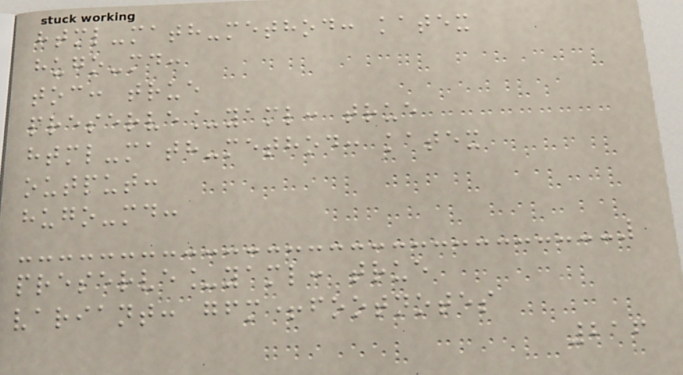html-math-method: katex
hugo-md:
toc: true
preserve_yaml: true
html-math-method: katex
output:
hugo-md:
preserve_yaml: true
variant: gfm+footnotes
216
